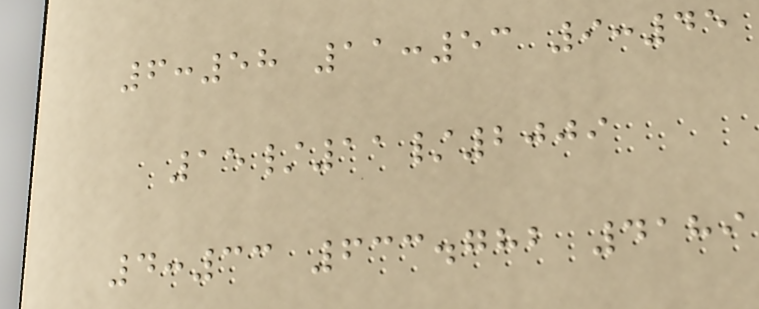6:58 11:53 9:45
15/11/2009
4:33 633.782 4189
